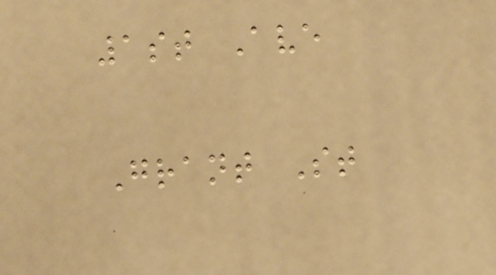1st Ave
Grant St
